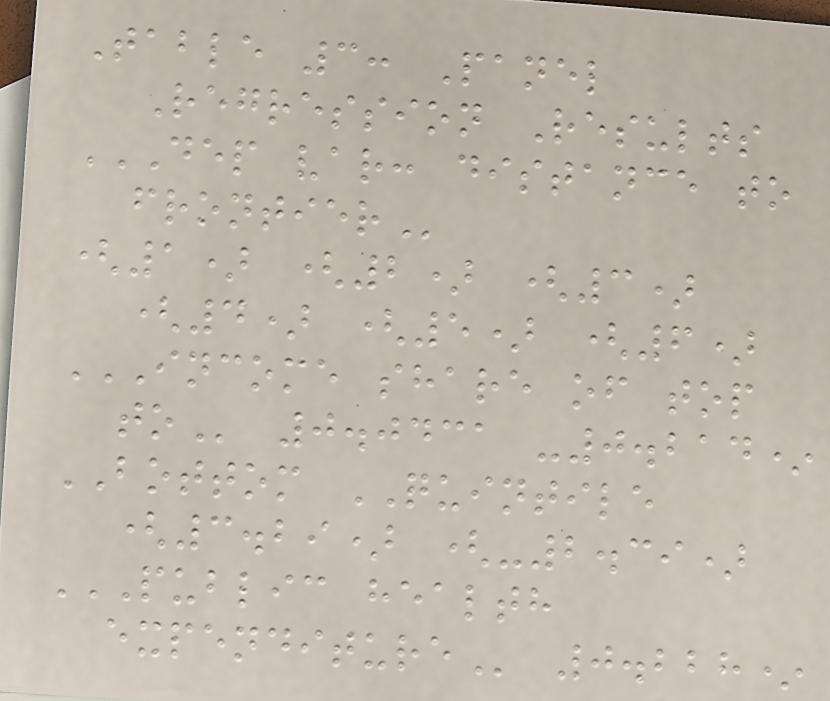Table 3: Panel
Regression Results
DEP VAR: DISTANCE TO
FRONTIER
(1) (2) (3)
(4) (5) (6)
INCOME SHARE OF TOP
TO 0.0431 -0.214*
BOTTOM QUINTILE
(3.29) (-2.39)
PUBLIC HEALTH
EXPENDITURE 0.228*
